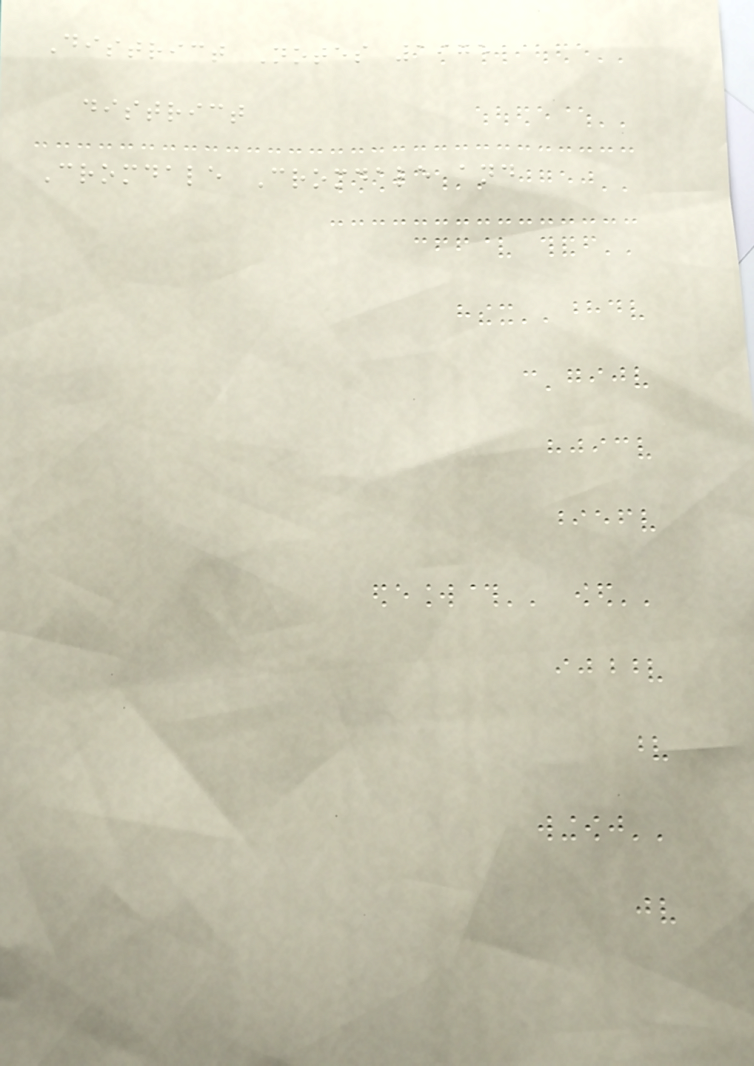District Notes 1975
district
Cromdale Cromdale and
